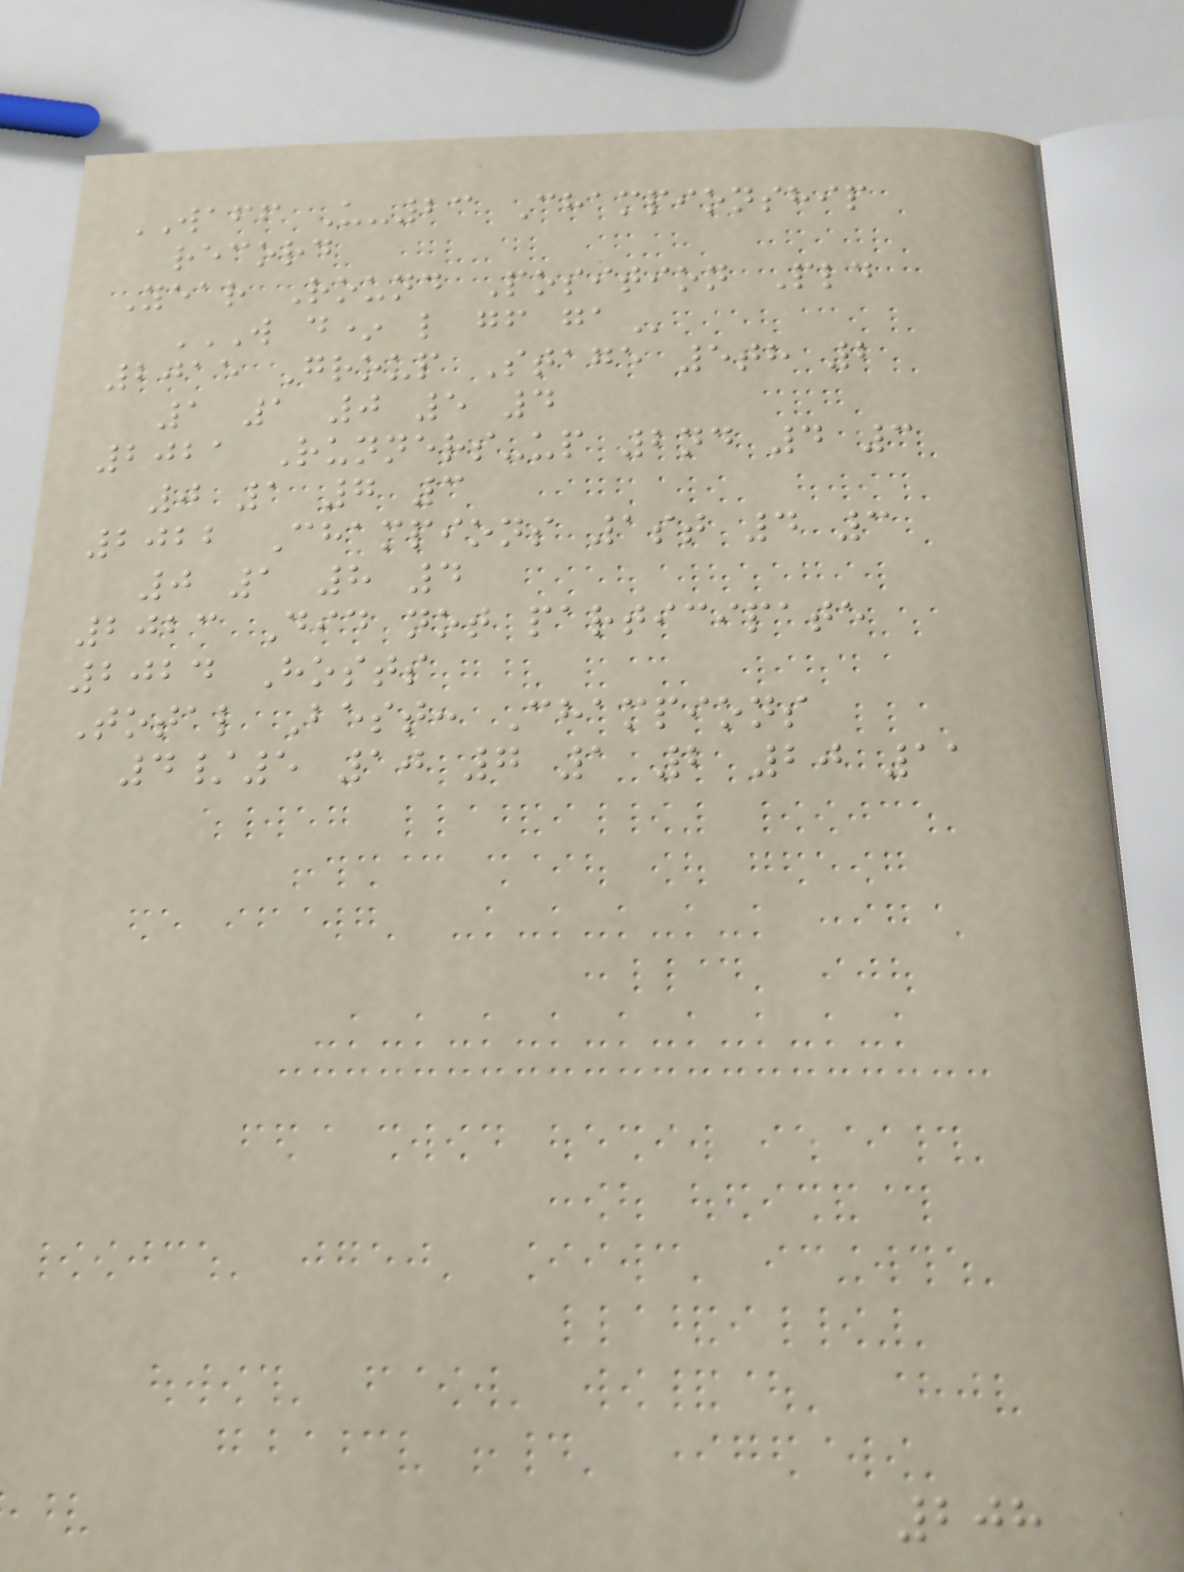WAFF U-23 Championship
record
Year Round Position Pld
W D* L GF GA
2015 Group Stage 5th 2
1 1 0 5 4
2021 Runners-up 2nd 4 3
0 1 7 3
2022 Champions 1st 4 3
0 1 8 4
2023 Did not participate
2024 Hosts
Total Best: Champions
4/5 10 7 1 2 20 11
208
